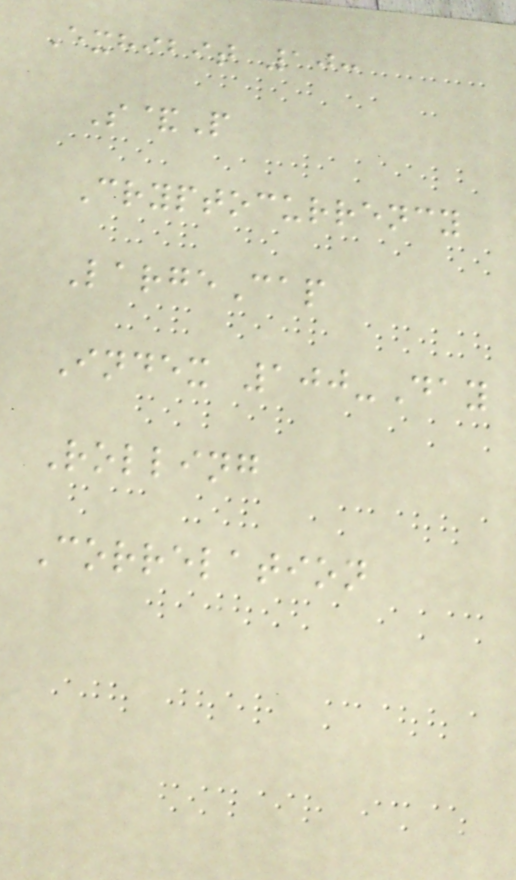Exhibit 10:
S&P
Cryptocurrency
LargeCap
Index 100-Day
Rolling
Correlation
